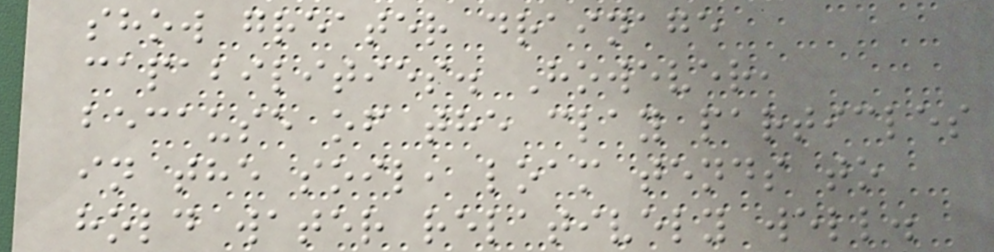show greater drainage
capabilities. However,
because of the clay particles
in the soil, loam tends to
hold water relatively well.
